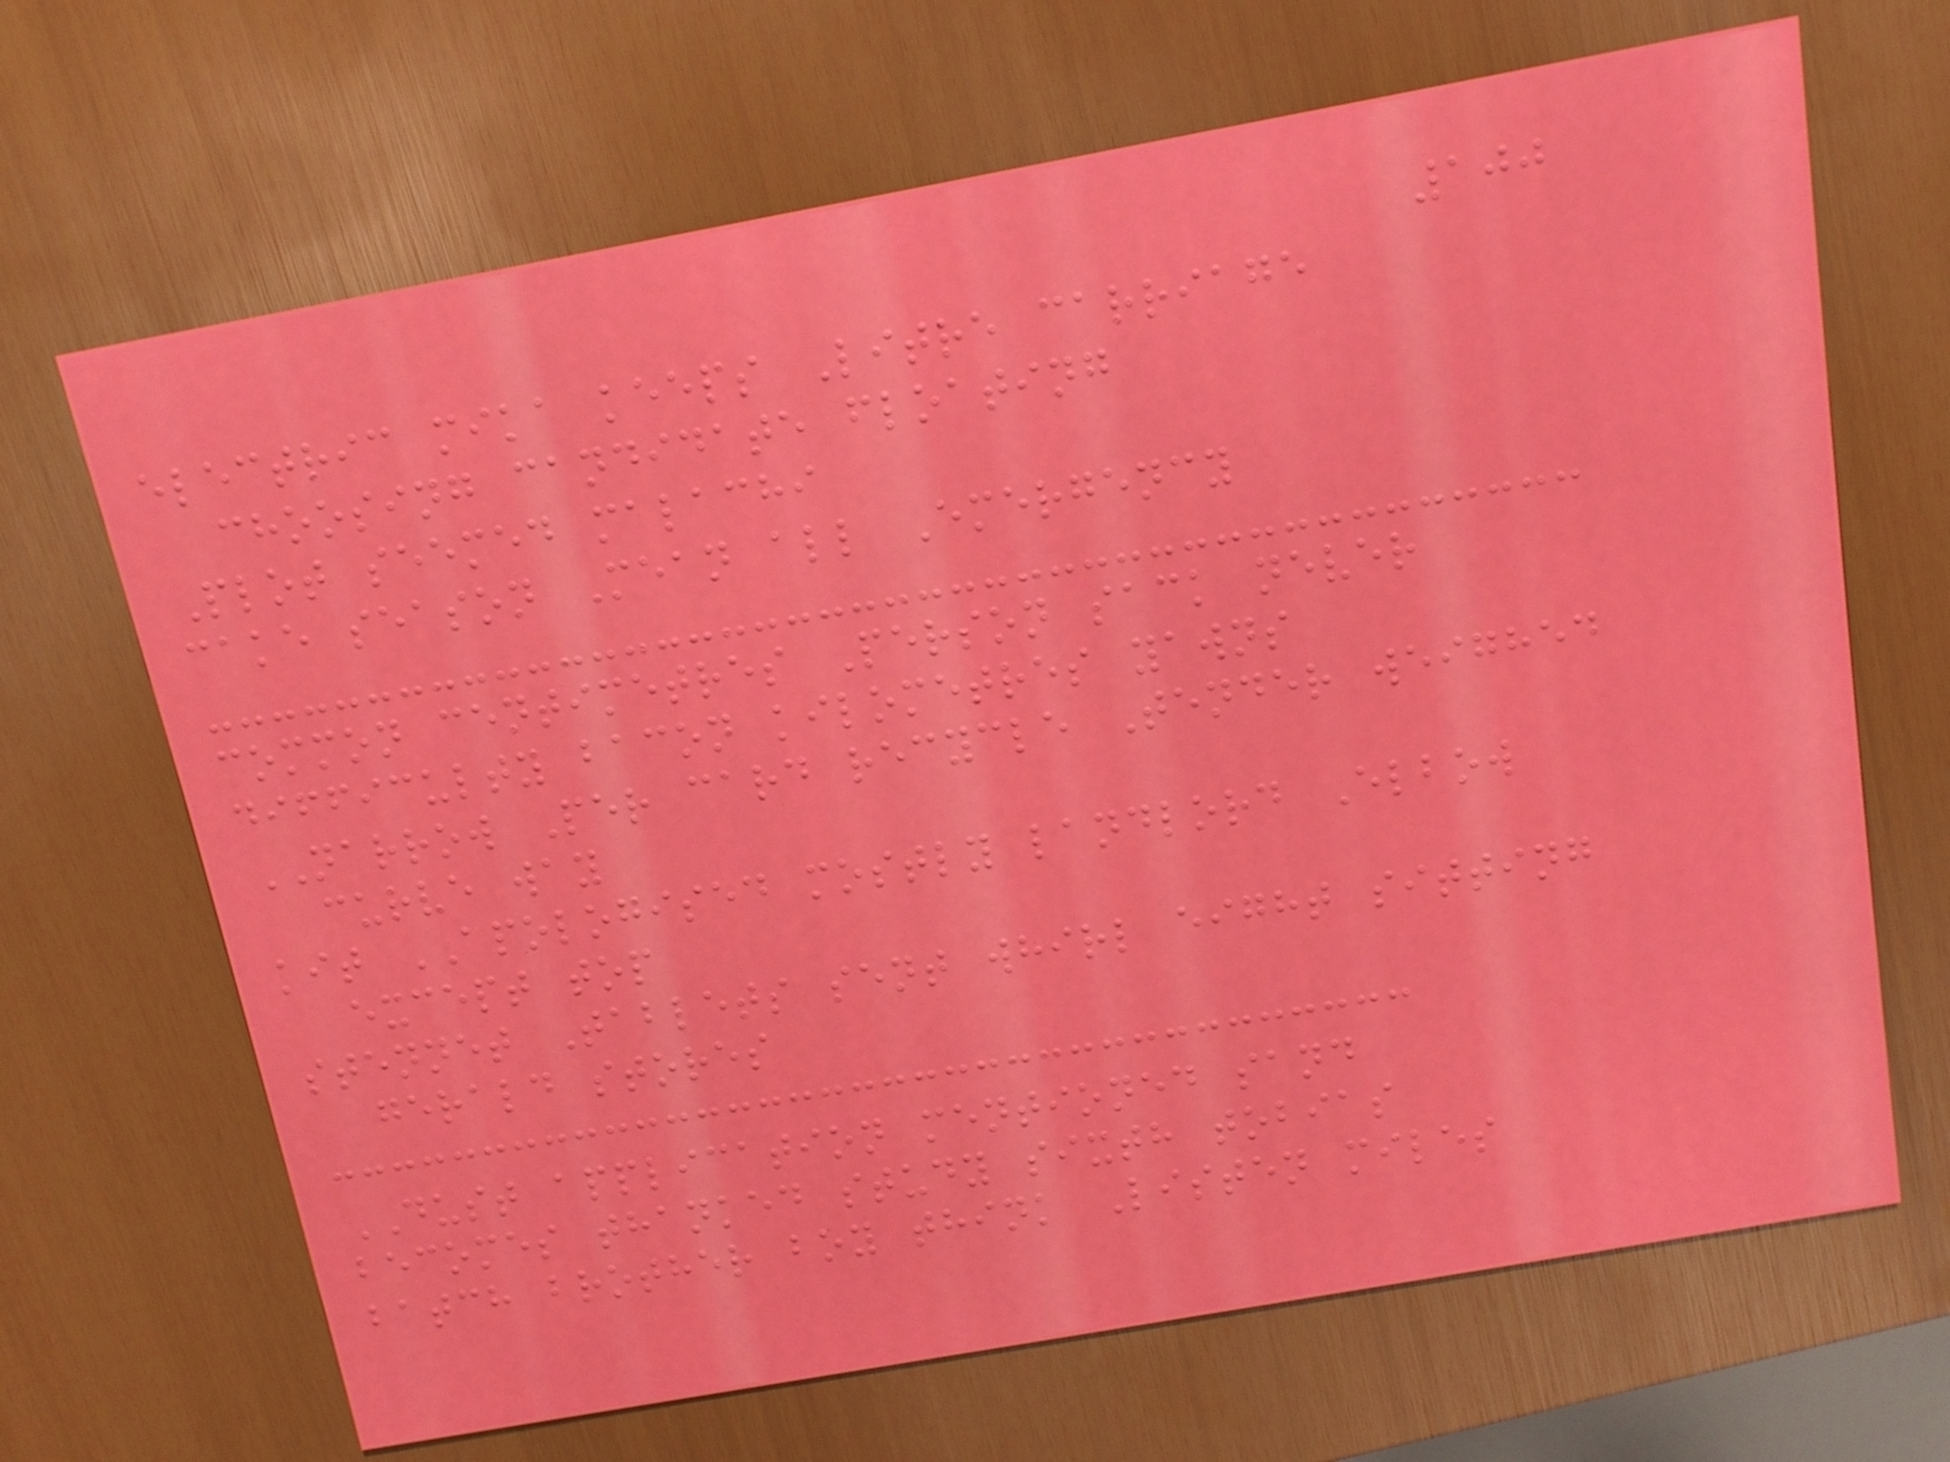100
electric mika keeps Litre carriage
choosing candidate floating
Plot seemed malachi
cake season Mean all Emergency
common centimetres Person sack never
difficulty bacon kilometres yawns
NARROW Per card recycle Tender weighed
curve way
kit APOLOGISED mostly landlord Elbow
except top
stennet Tablets sent whirl eight sitting
gerald stores
DUST application mentioned sand
becomes thanked study sixth tobias
batch brother boy think Listen miles
